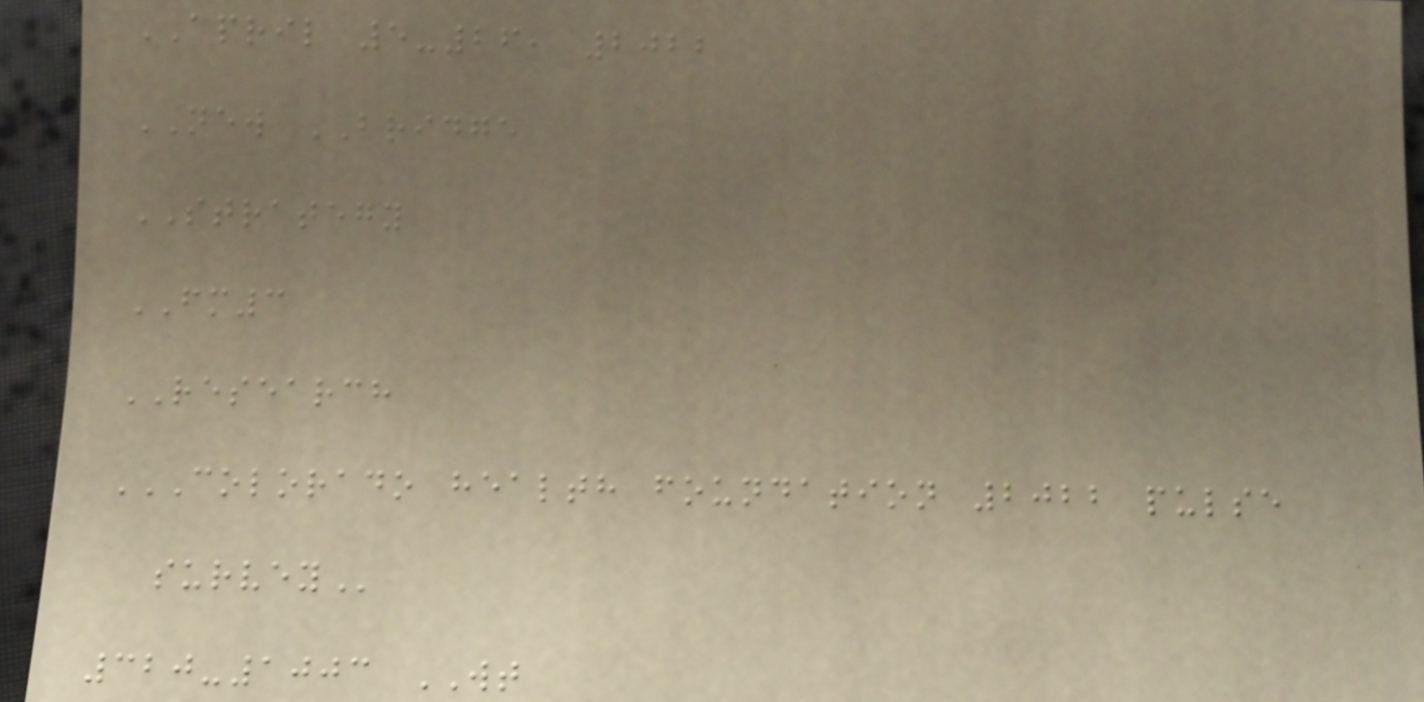APRIL 5-26, 2022
NEW BRIDGE
STRATEGY
FM3
RESEARCH
COLORADO HEALTH FOUNDATION 2022 PULSE
SURVEY
320-1003 WT
